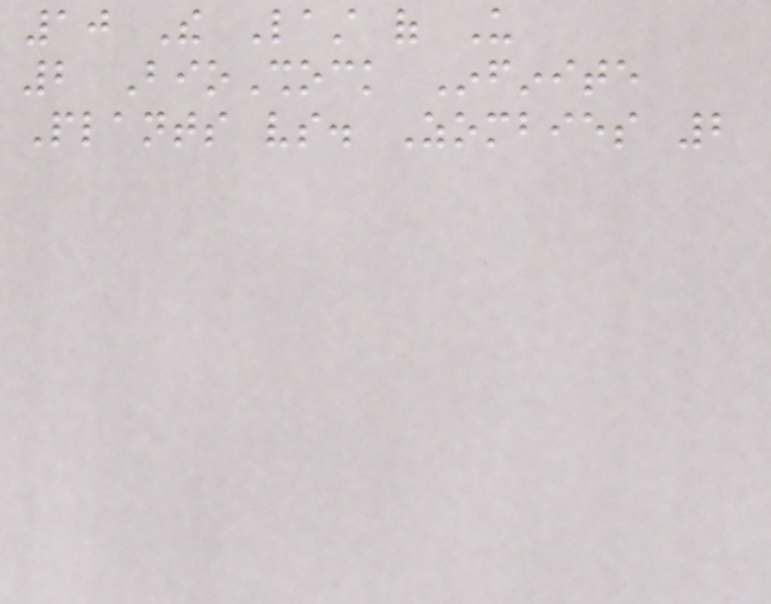10 The Last of Us
2 BioShock Infinite
Plants vs. Zombies 2
